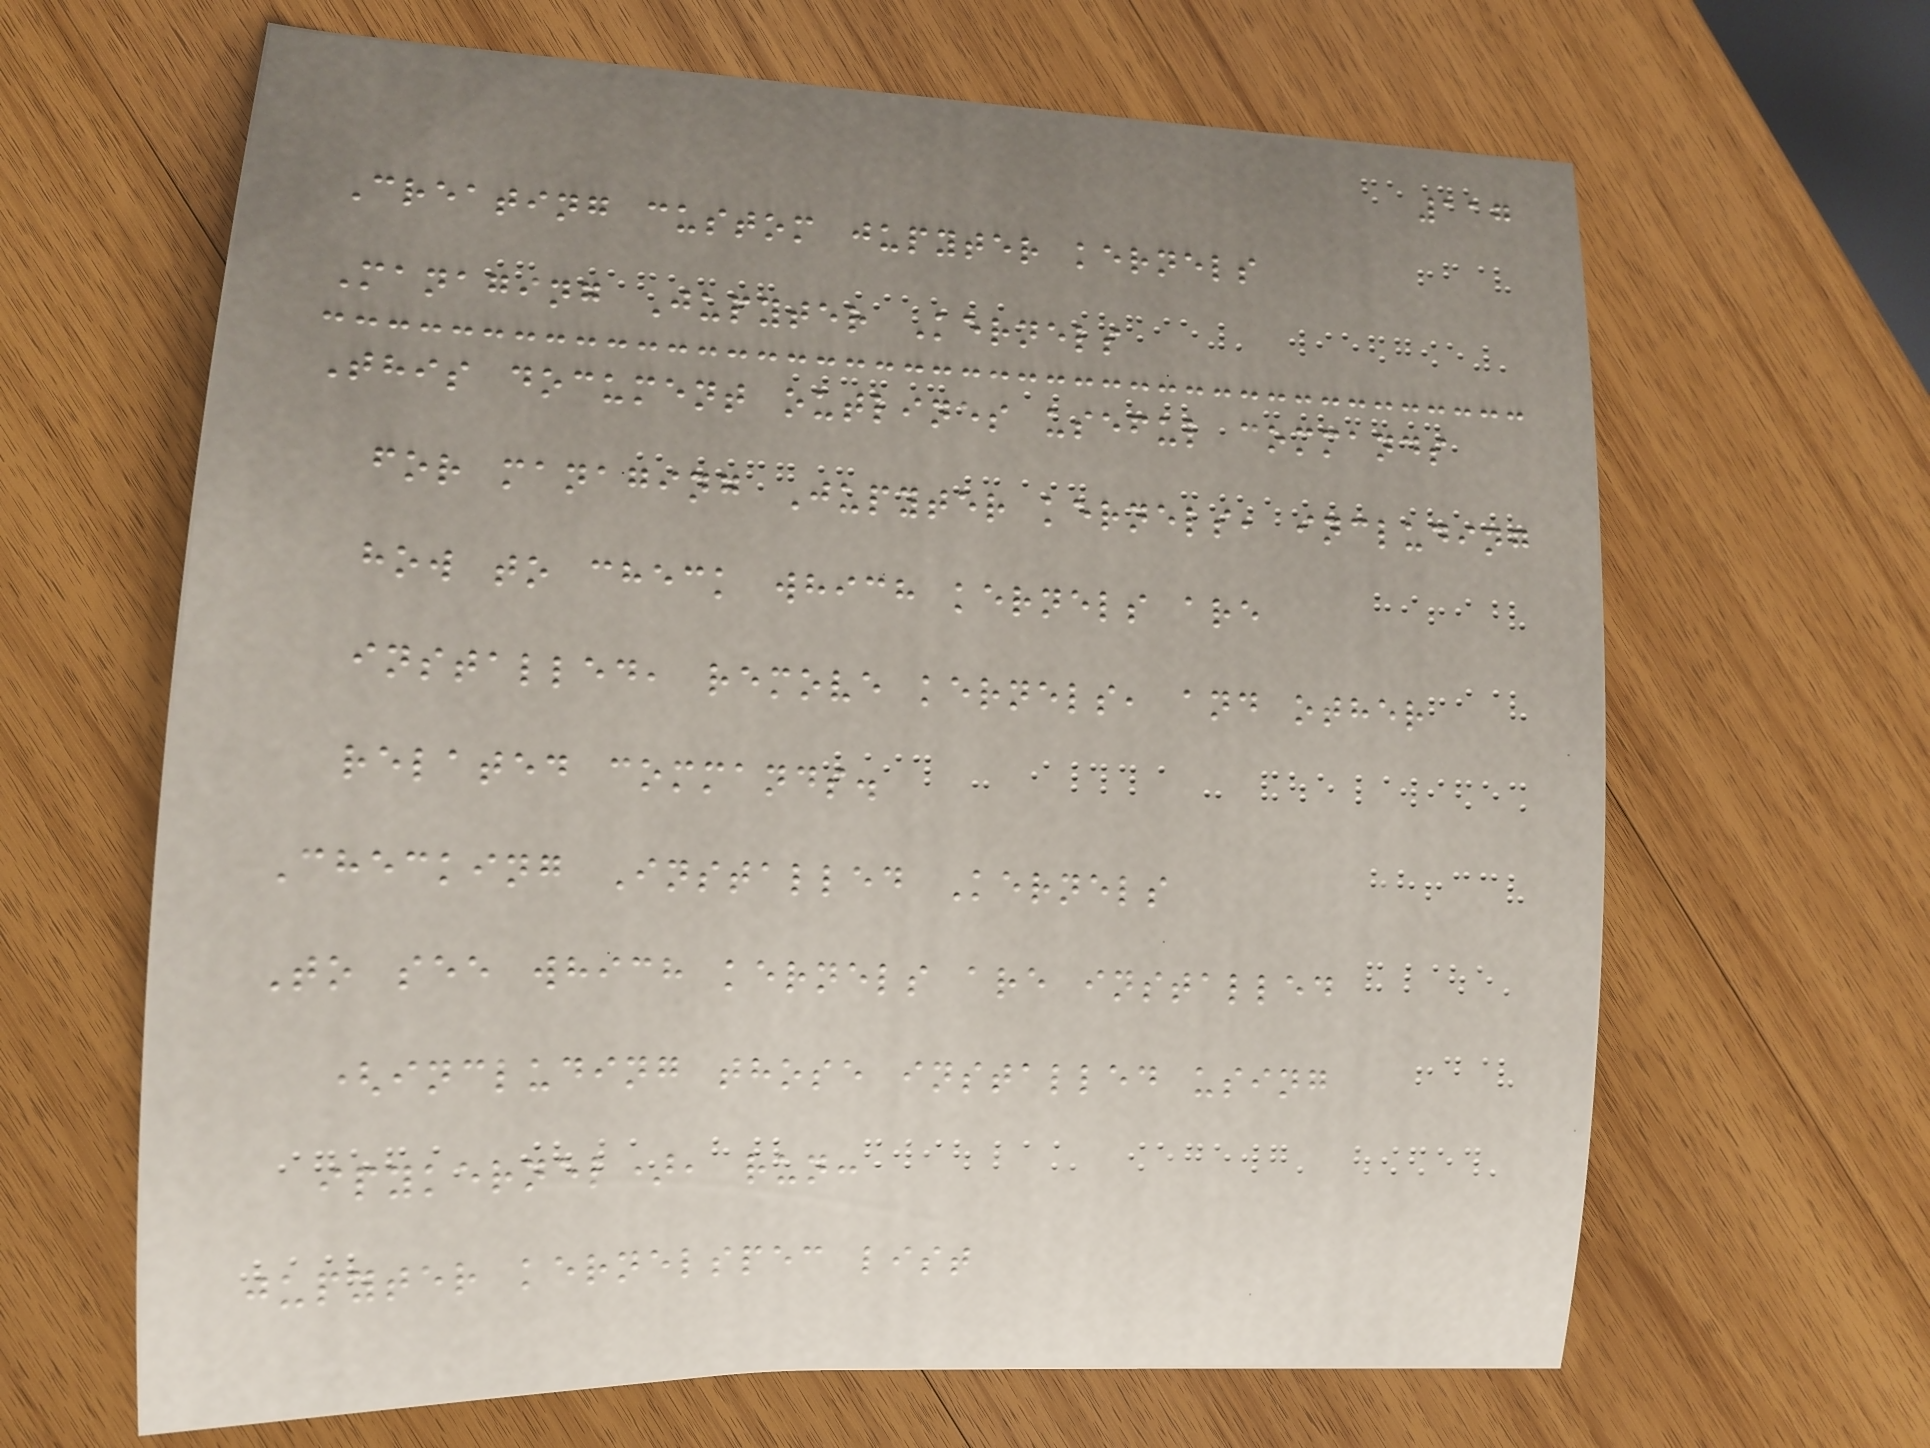117
Creating custom jupyter kernels
Managing Jupyter Kernels
This document outlines useful commands
for managing Jupyter kernels, including
how to check which kernels are
installed, remove kernels, and other
related commands.
Checking Installed Kernels
To see which kernels are installed
(including those installed using
ipykernel), run:
jupyter kernelspec list
